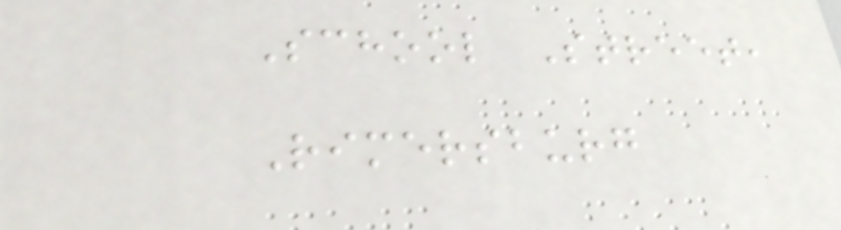School Street,
Rimersburg
